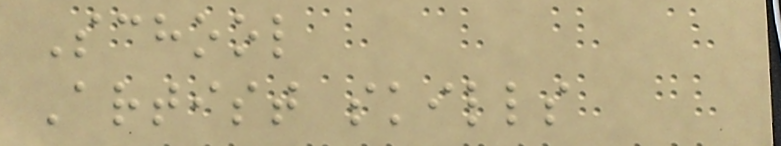School
Artist skills
